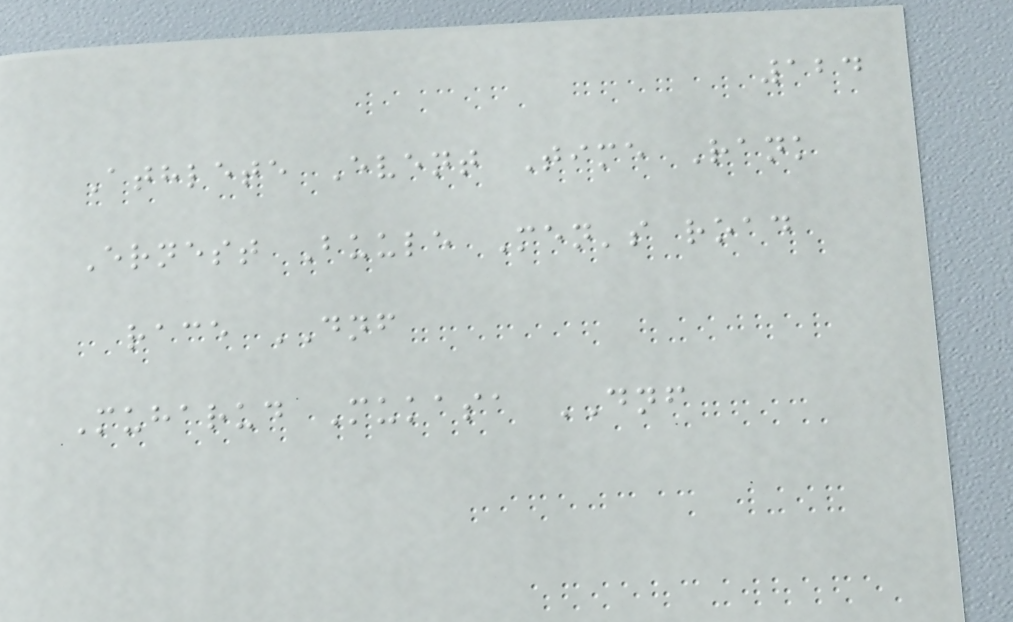124
Athlete Event Time Rank
Ernest Buule Men's road
race DNF
Muharud Mukasa DNF
